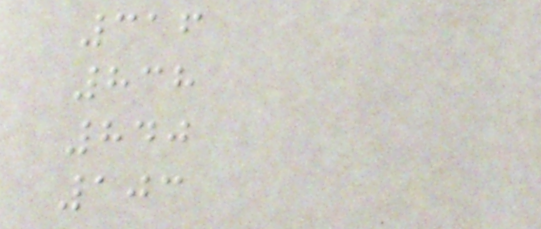316
838
840
103
